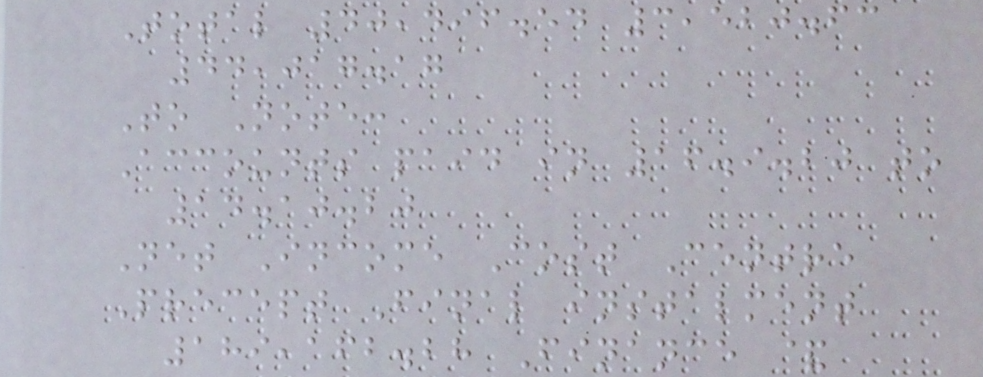Total 40,496.54 3,520.63
44,017.17
To Note:
Accounts paid in 16.9.20 to
14.10.20
Net Income Cost Centre
Precept Final instalment
189,162.28 Finance &
